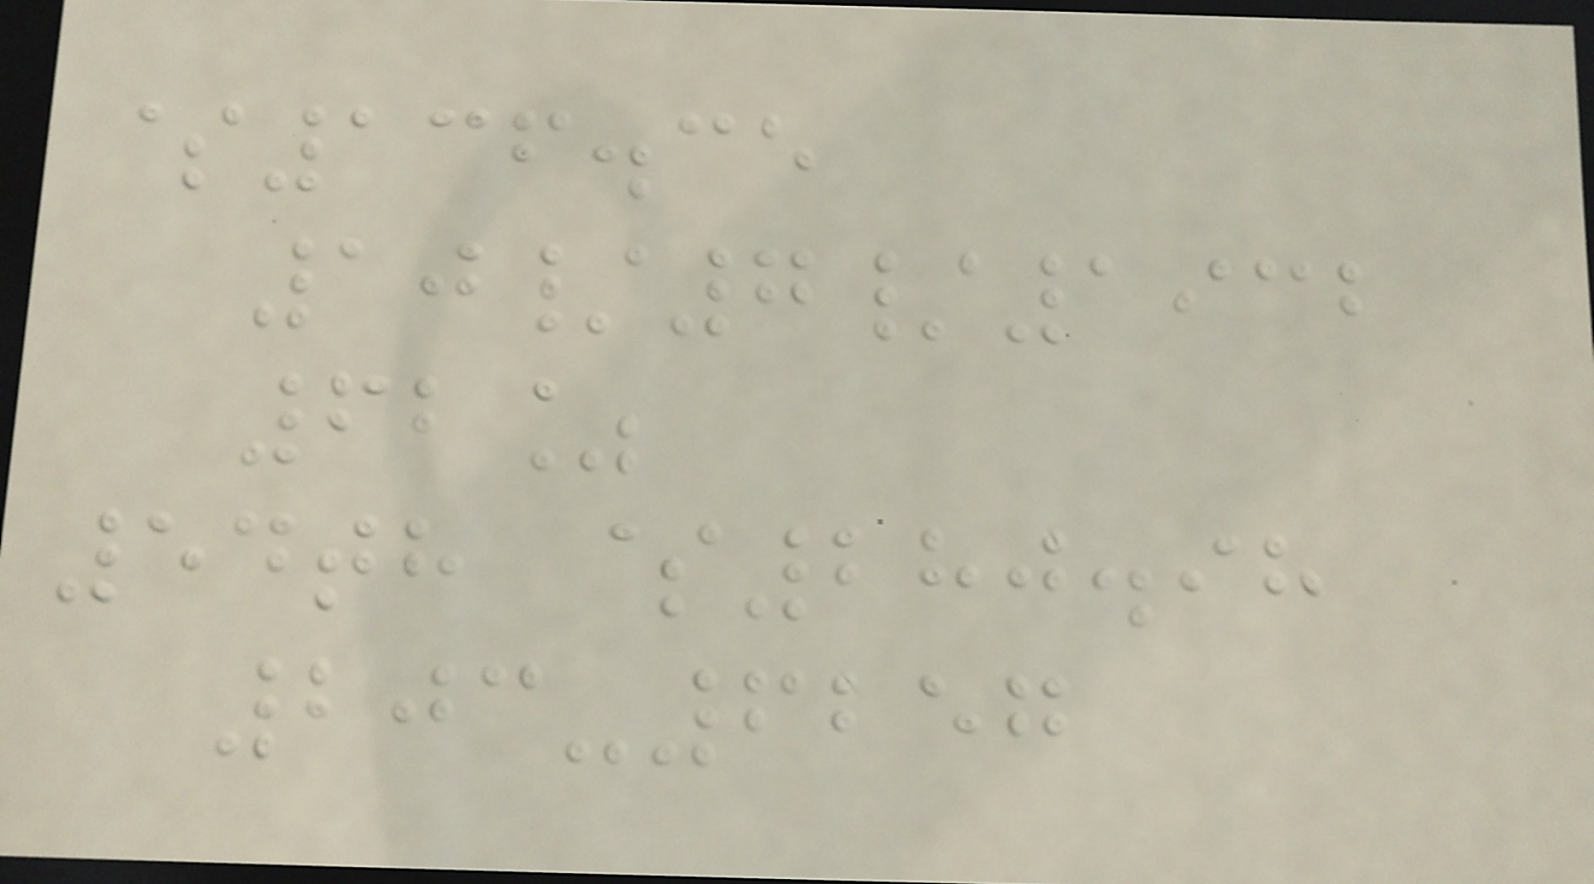$136.35
10/7/1932
62%
54th $280.98
203-6257
